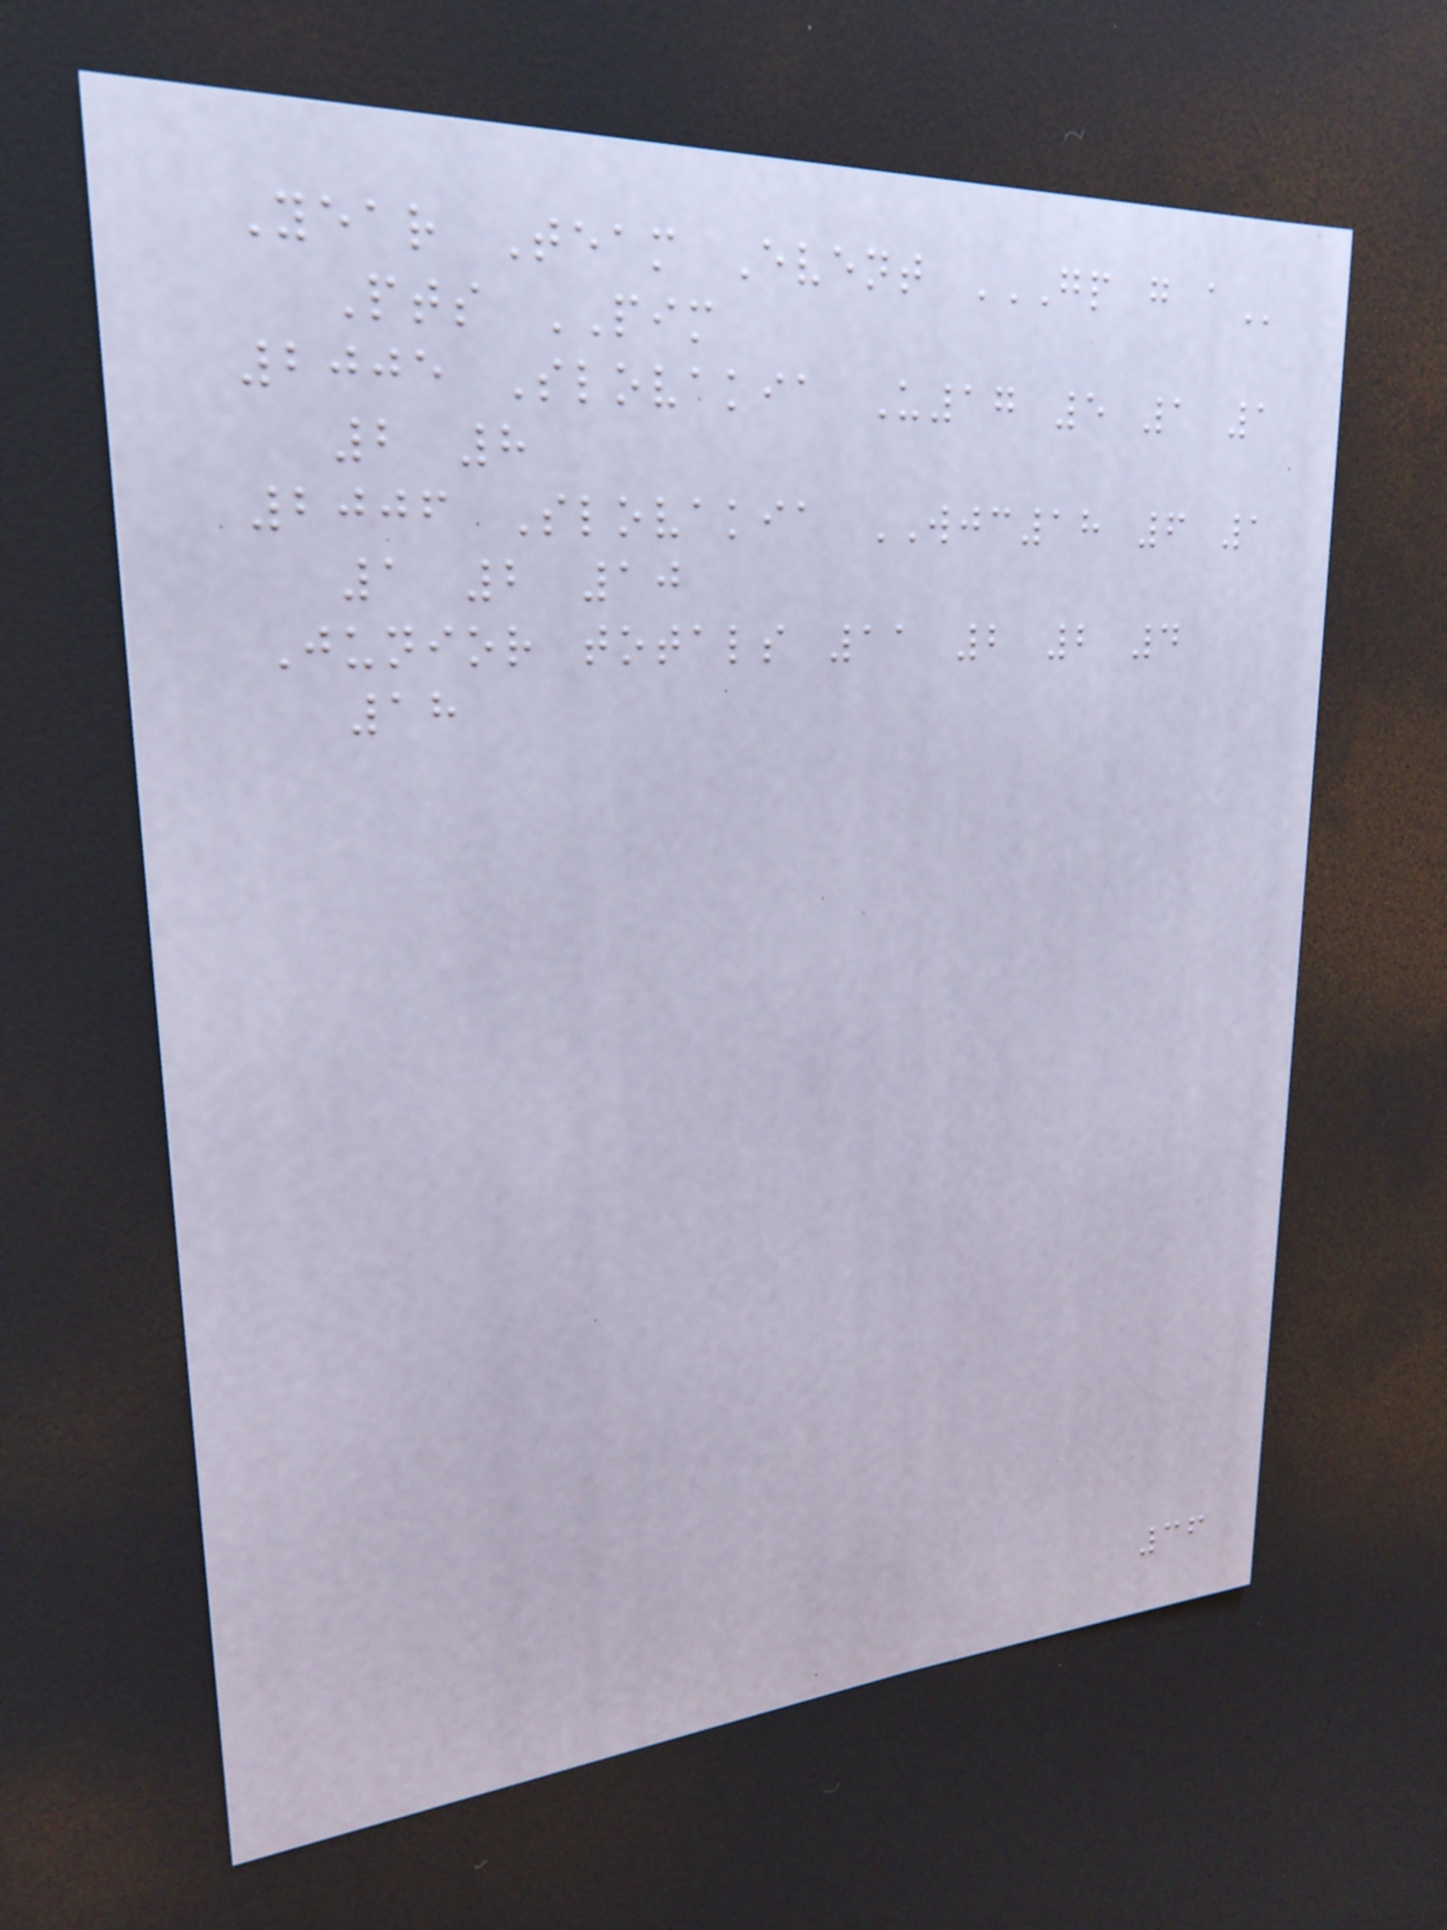Year Team Event GP G A
Pts PIM
2005 Slovakia U17 5 1 1
2 8
2006 Slovakia WJC18 6 1
1 2 10
Junior totals 11 2 2 4
18
36
